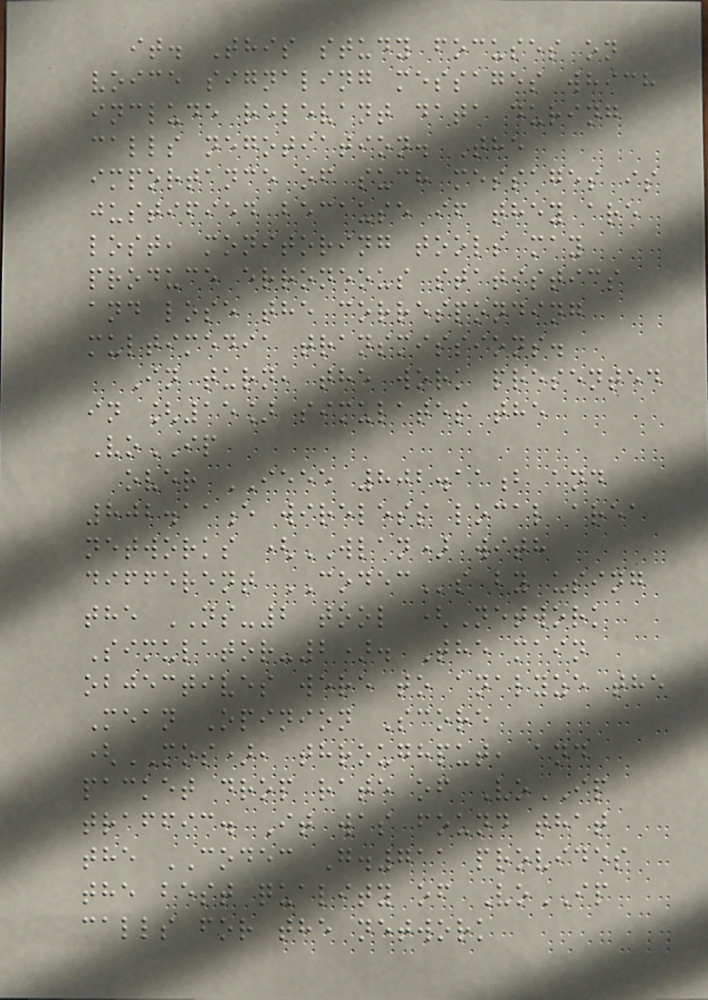it. This study focuses on
voice signaling messages which
include relevant data during
calls negotiation. The
importance of such messages is
justified because if they are
lost, monitoring tools may
produce erroneous statistics
and lose the corresponding
multimedia transmissions.
In turn, the work presented
in [15] simulates the
VoIP
over IEEE 802.11b and
802.11e wireless local area
networks (WLAN) with
different CODECs by using
the NS-2 tool (Network
Simulator-2). The main
objectives were to analyze the
Mean Opinion Score
(MOS), throughput, and
packet drop rate of VoIP
traffic. It was found that
the CODEC G.711 provides
the best quality of VoIP
calls for the network
